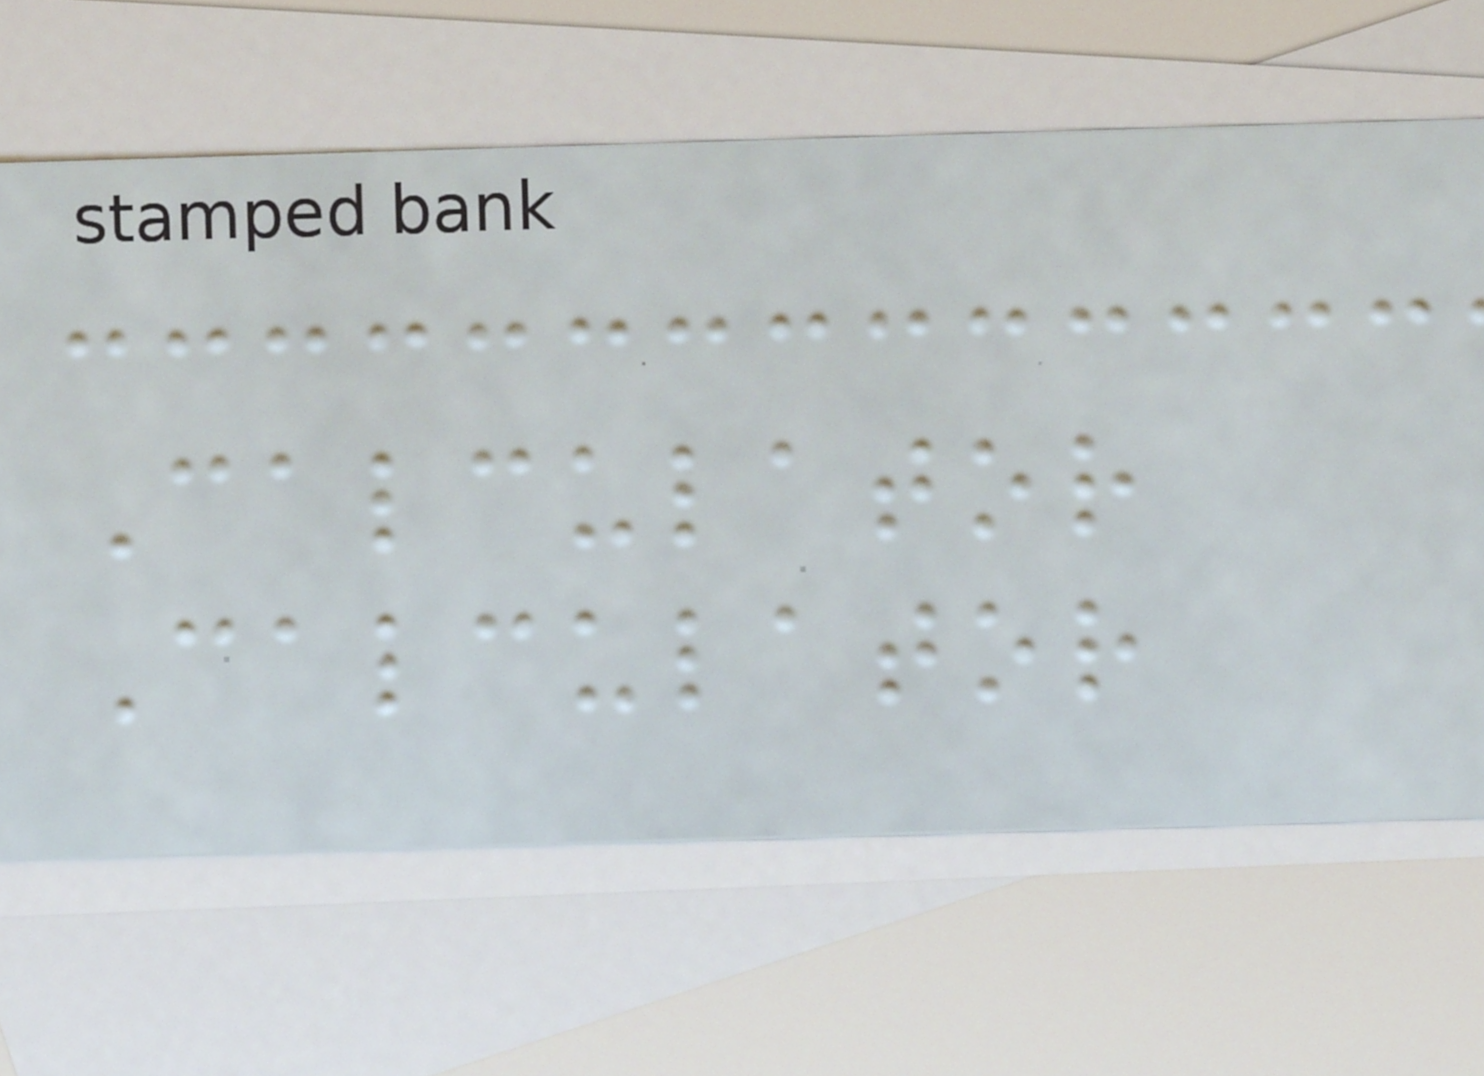Calculator
Calculator
